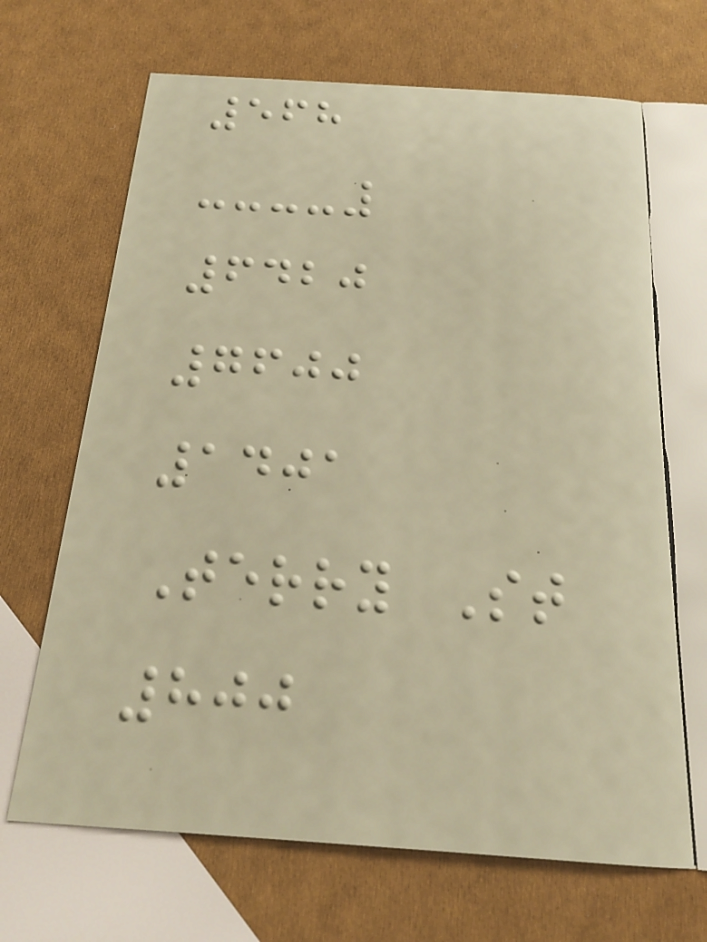568
6420
7600
1401
Terry St
800
